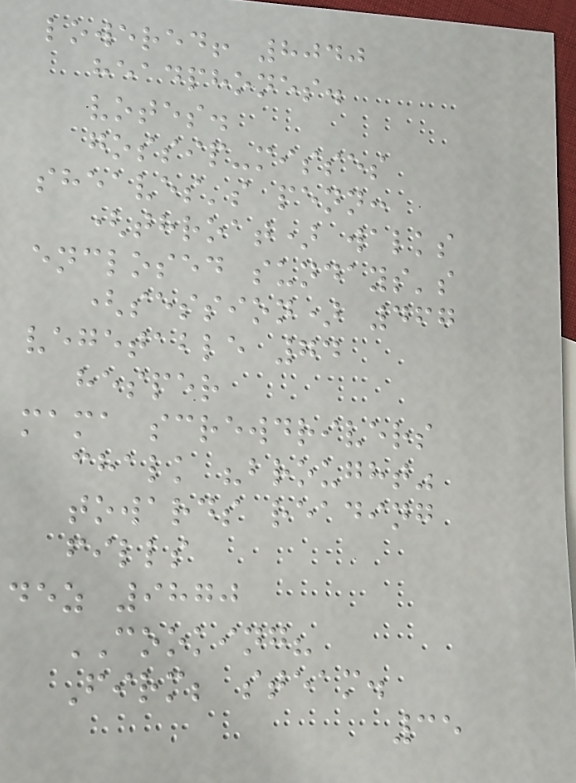lowered! 8040
headphones.
votes.
gossip-misses
sheaves's penn:
(throat) walks
enclosed sundays's
(session) 467
vegetable 74
hesper
mama screwdrivers
chalk "brought"
towards reading
fills
dez 9870
COOKING?
Firm; steam.
35
